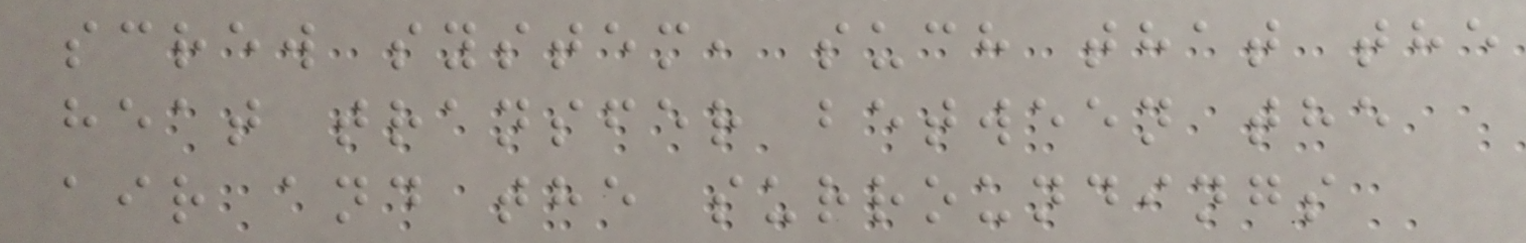screw system, such that the
heat transfer between the
air and the surroundings
